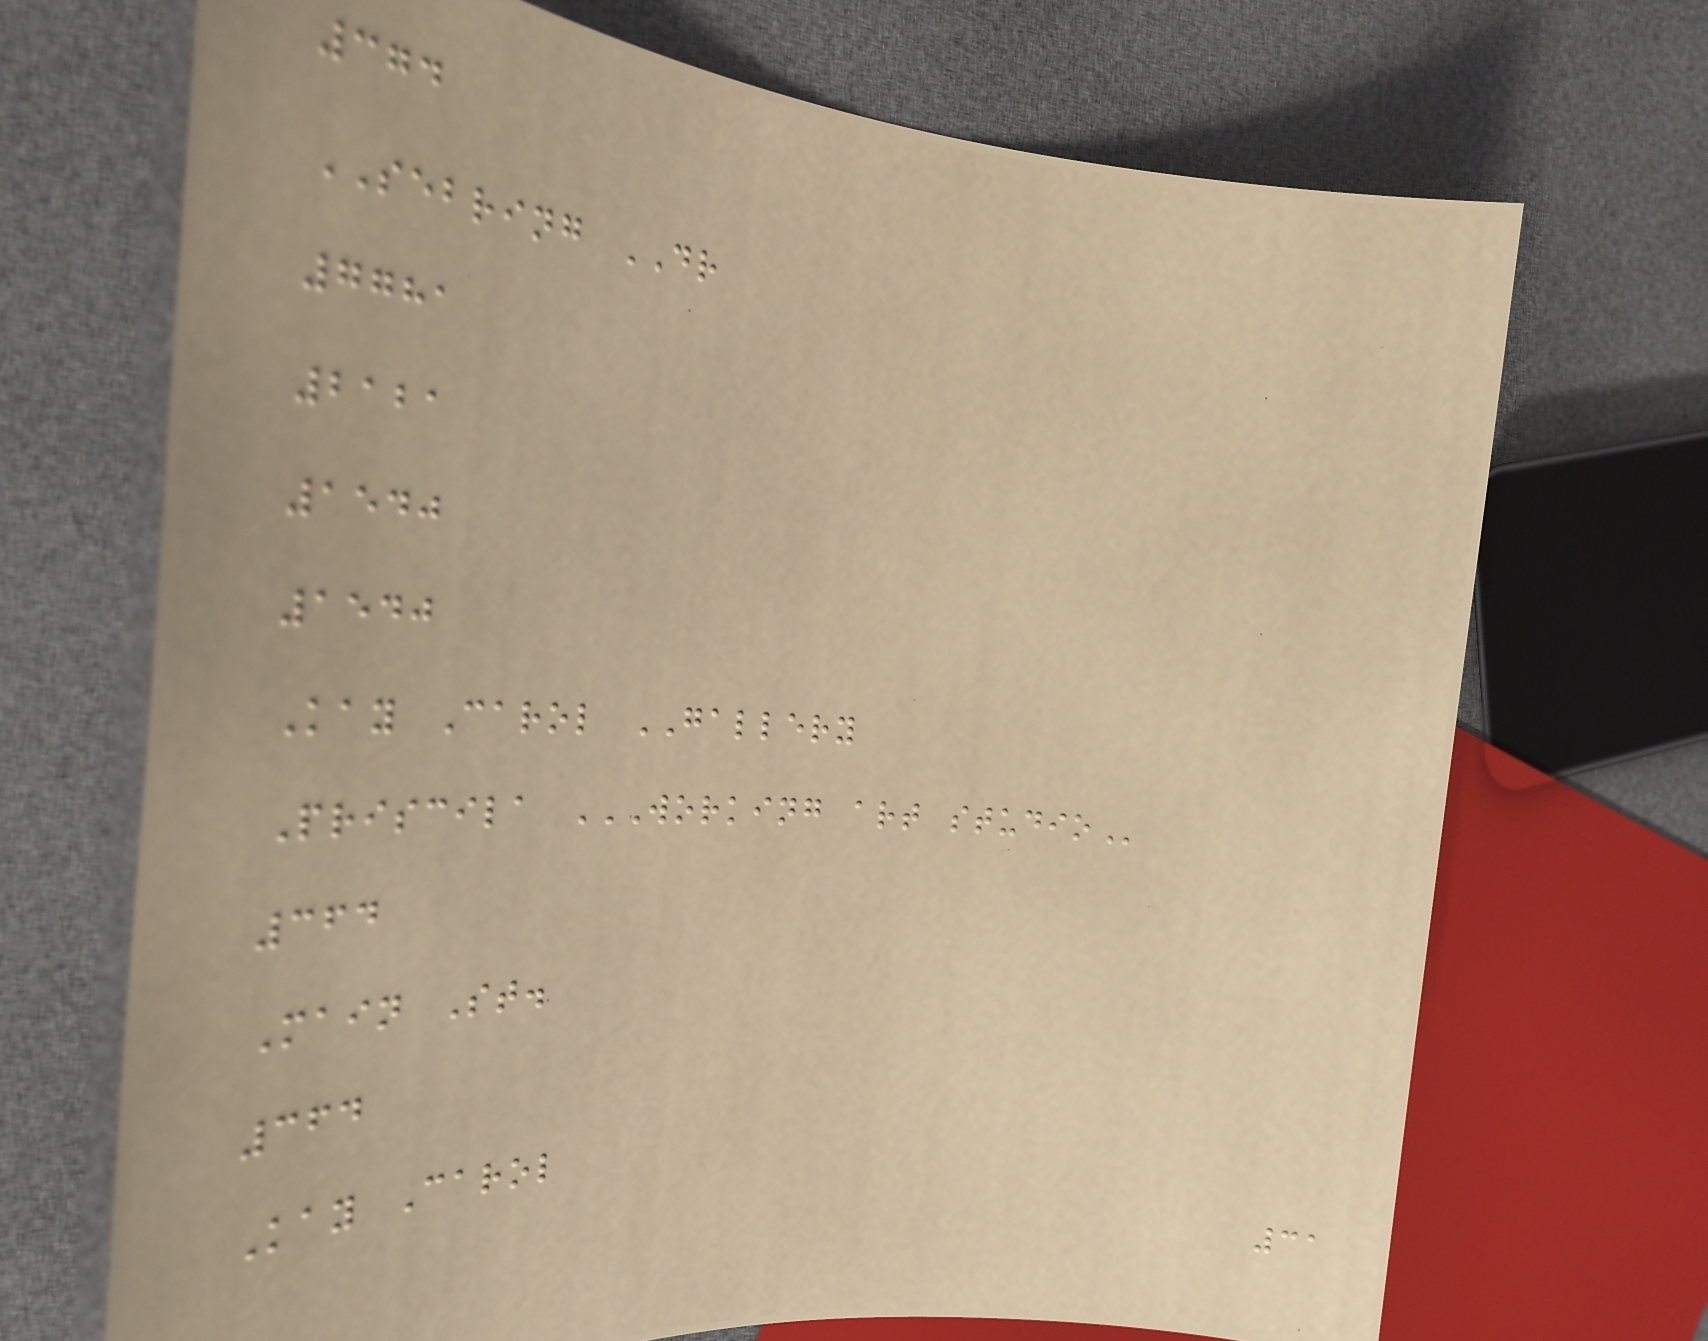374
SEBRING DR
7781
2121
1540
1540
Kay Carol GALLERY
Priscila WORKING ART STUDIO
364
Main St.
364
Kay Carol
31
